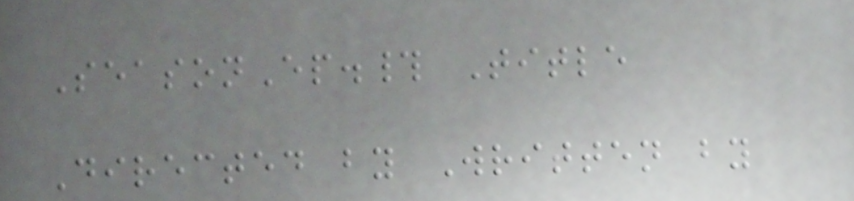SeasonEp.# Title
Directed by Written by
